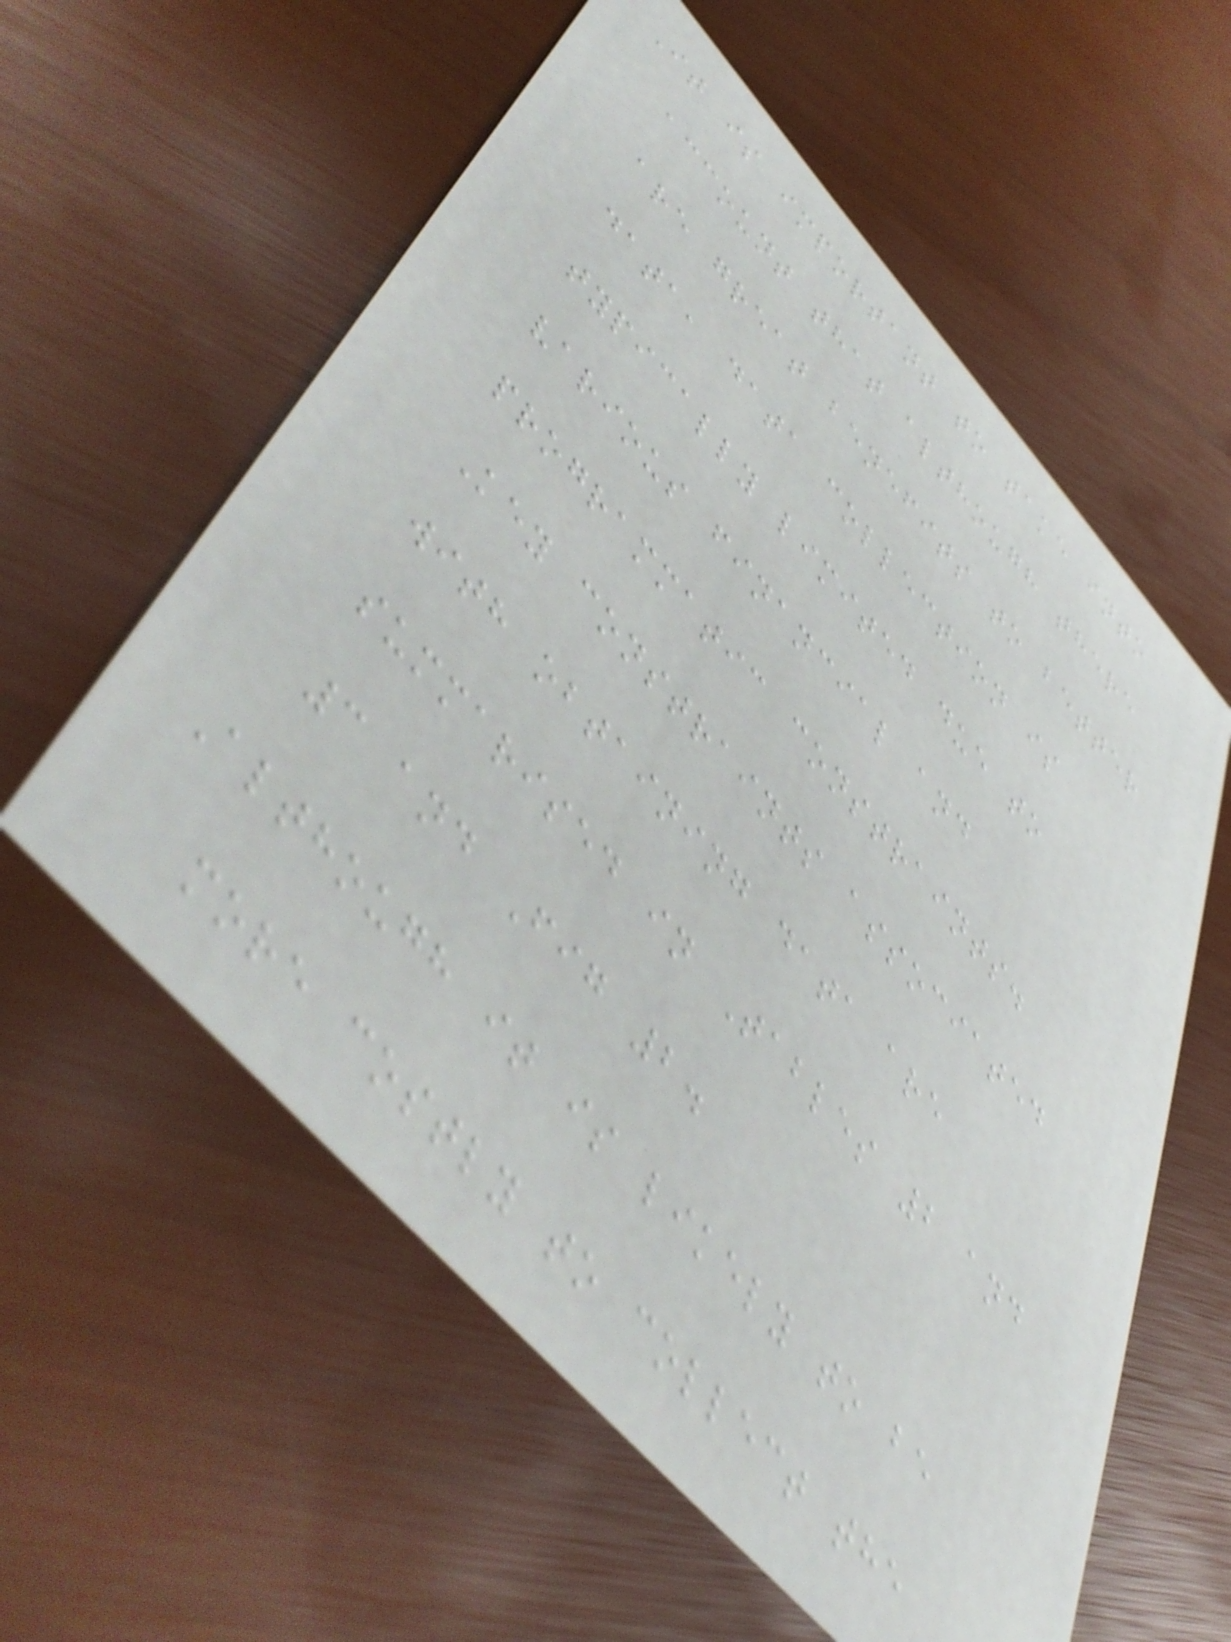It is important to take into
account that although there
are great benefits to better
data, data collection is
typically limited due to
various financial and
programmatic constraints.
Key constraints associated
with obtaining data are
summarised in Tables 2 and
3 and Fig 2.
Although it is likely to be
more costly to collect the
